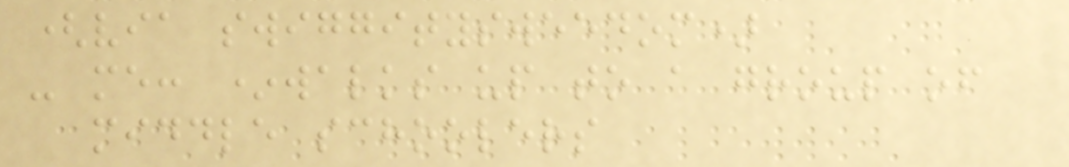(via swiggitysweedom)
- me: *walks up to a group of
middle schoolers
